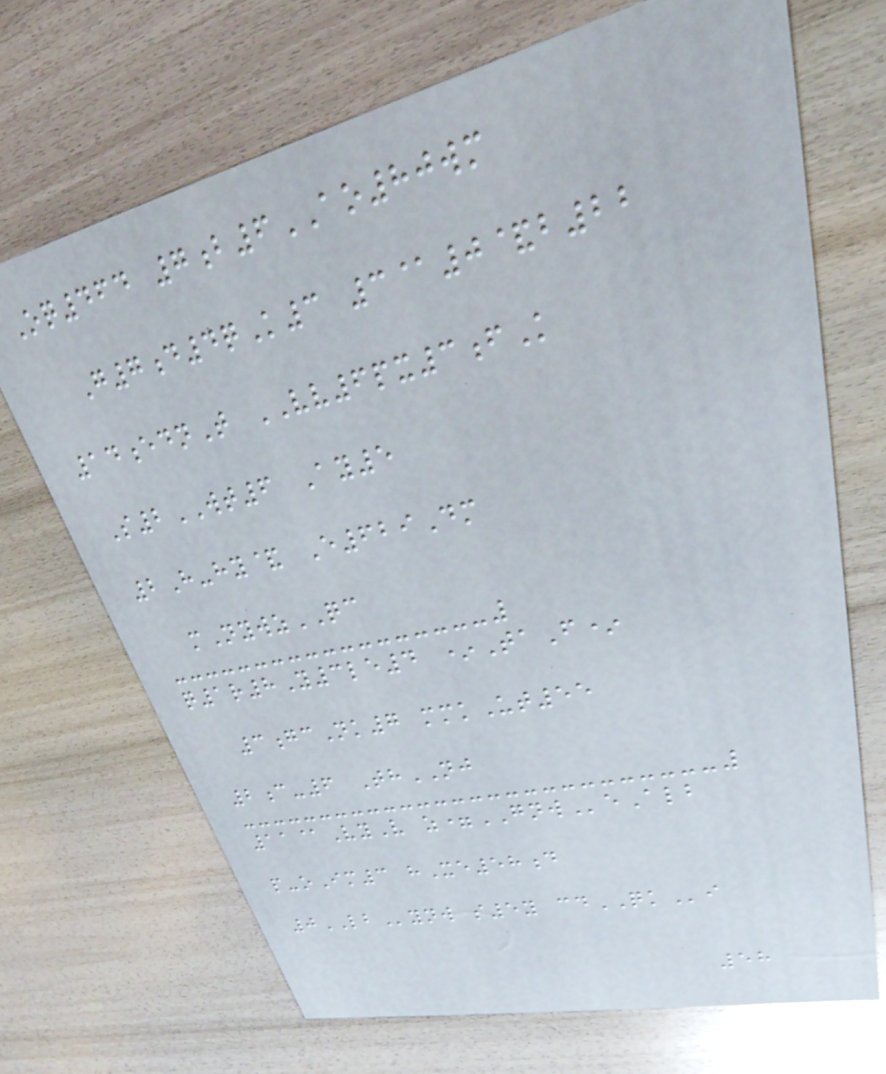Oq464 7b6AO80wm
G7d4qK3 3@0&b22
14ednT VV6px3fK
S2WT6 Ay5
2H-hy& E629Dm
mNywzQC
q1r8Y3le4 *TaF*
3gcNk7 mmkUt55
2c-6 ThNJ
11@VyV z=GNWeAlb
p-oIm3 hXe58d
0LBynw s5y cdQKi
58
